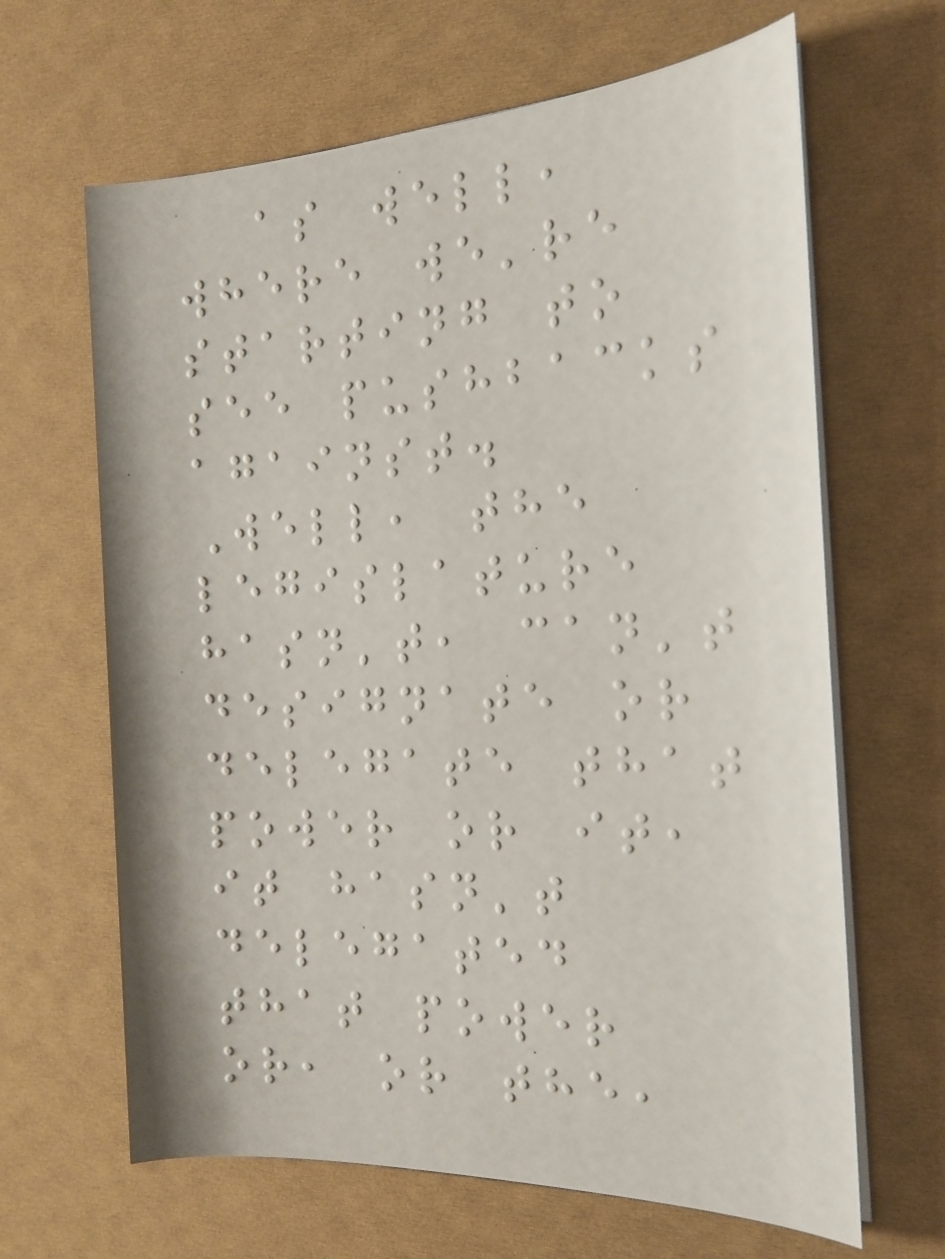as well,
where we're
starting to
see pushbacks
against.
Well, the
legislature
hasn't, can't
designate or
delegate that
power or it,
it hasn't
delegated
that power
or, or the,
